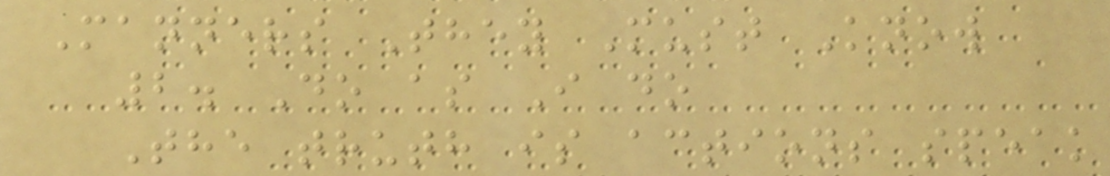Manners They Must Know
2. Do as I do
The truth is actions speak
